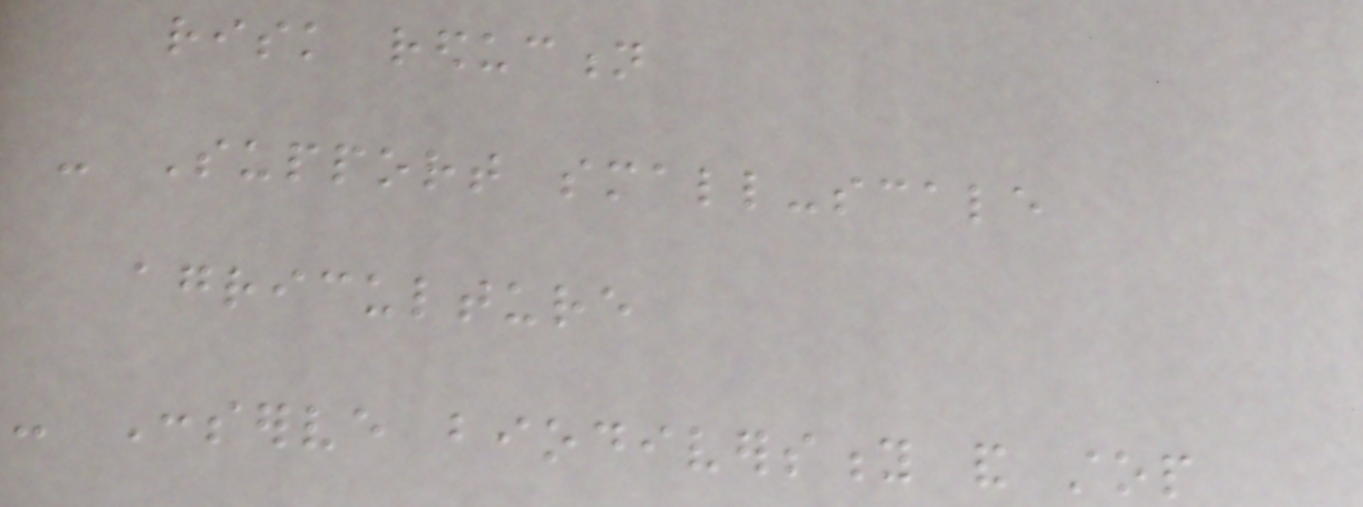risk reduction
- Support small-scale
agriculture
- Conserve biodiversity and stop
